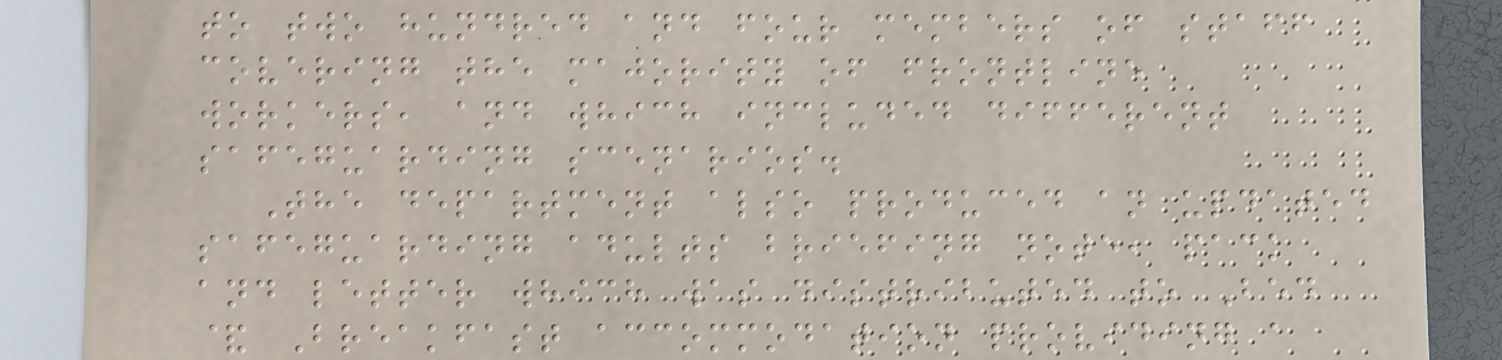to two hundred and four members of staff
covering the majority of frontline
workers, and which included different
safeguarding scenarios.
The department also produced an updated
safeguarding adults briefing note, pack
and letter which was distributed to Bed
& Breakfast accommodation providing a
